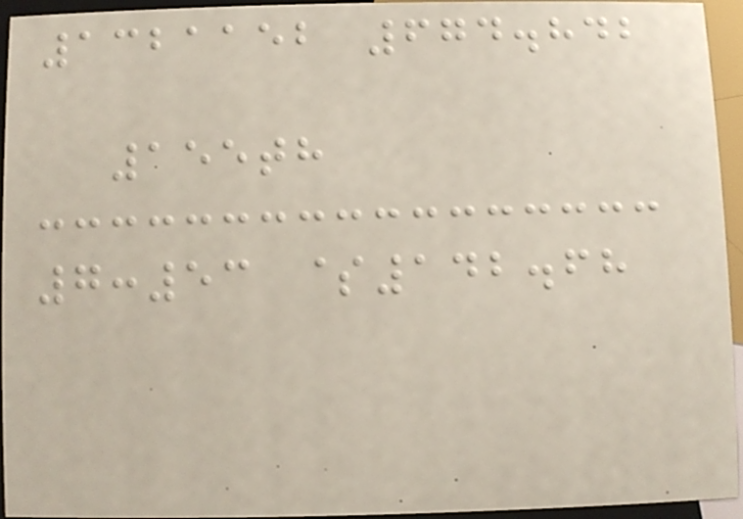1321152 674.842
155th
7:53 $142.68
